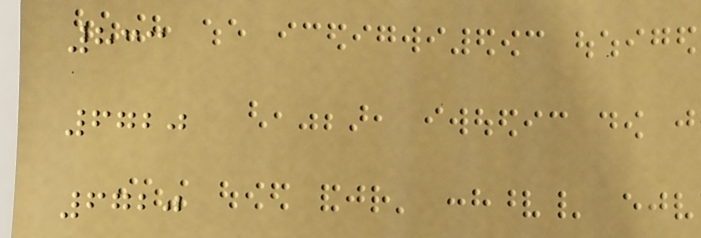833
6720
6720
